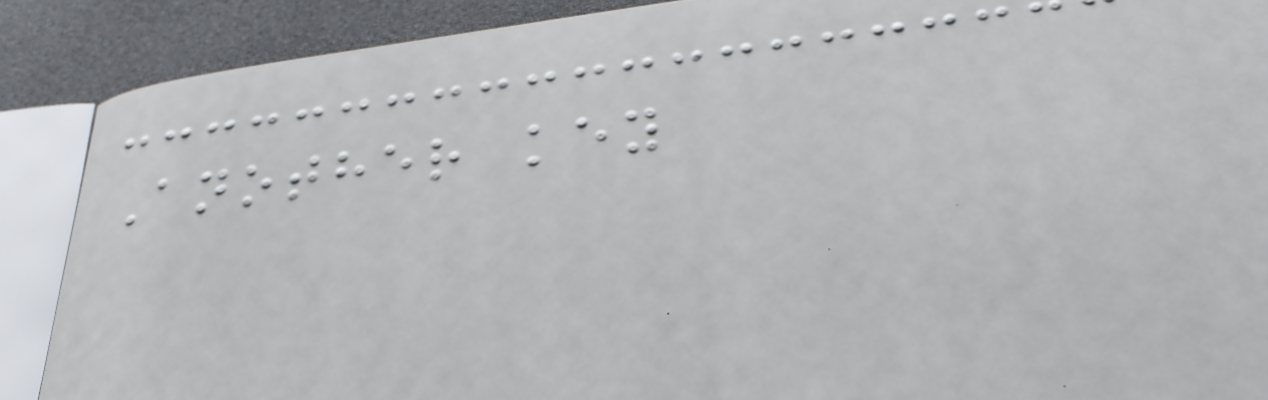Another key
